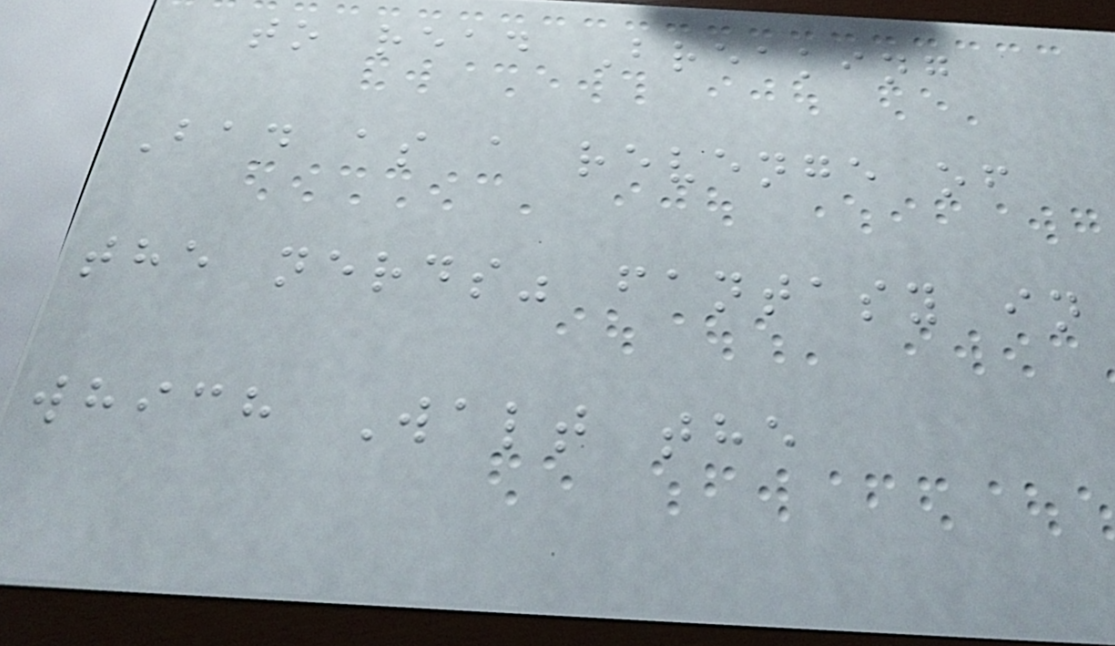to read Breaking
Bad as a revenge of
the nerds" fantasy in
which Walt the
